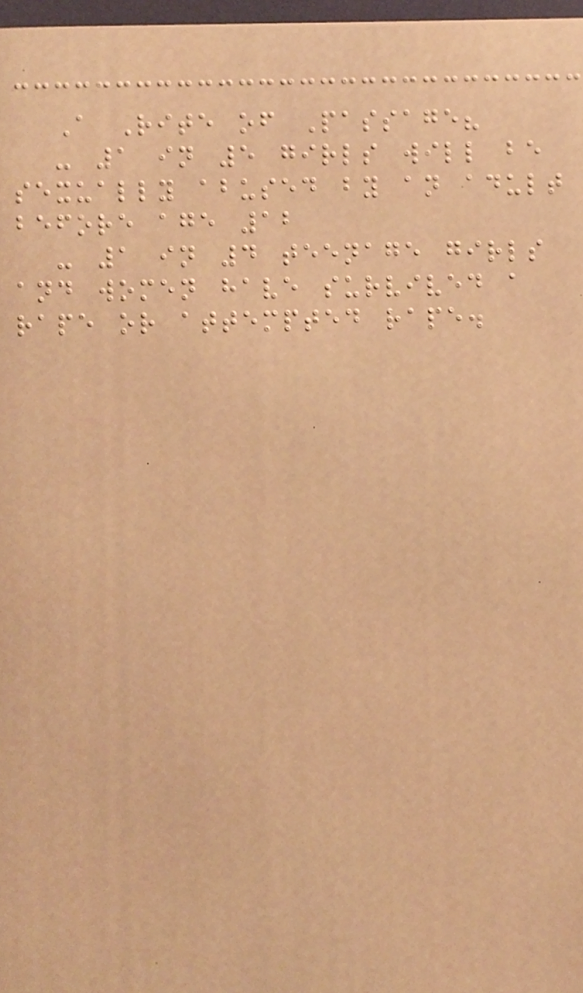A Rite of Passage?
- 1 in 5 girls will be
sexually abused by an adult
before age 12
- 1 in 4 teenage girls
and women have survived a
rape or attempted rape.
